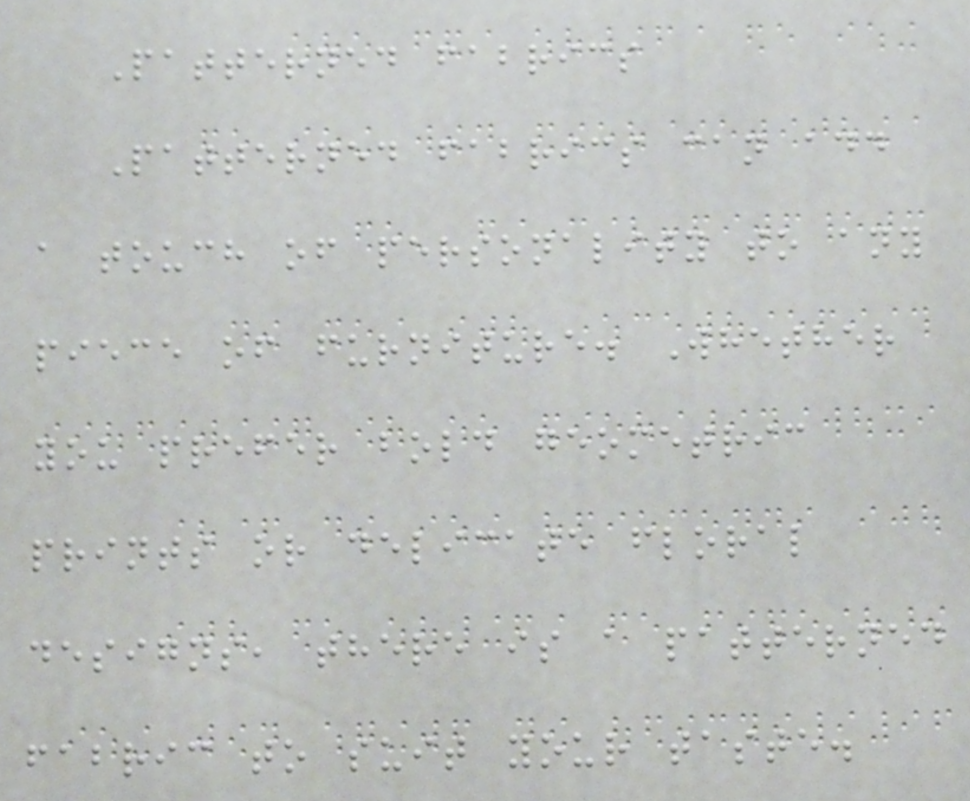Patterned fabrics
Patterned fabrics can add
a touch of personality to any
piece of furniture. Whether
you prefer bold geometric
prints or delicate floral
designs, there is a patterned
fabric to suit your taste.
